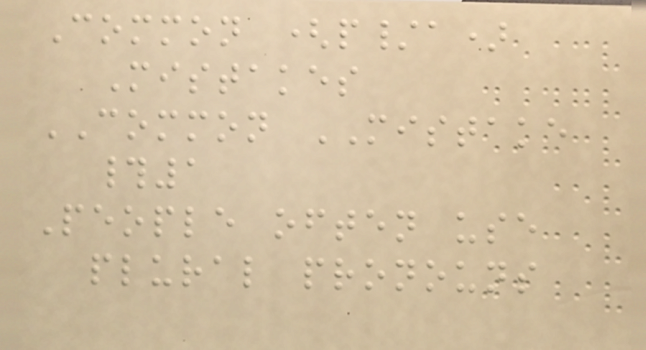Common (p/a)
Mistakes
COMMON MISTAKE
#1
People often use
plural pronouns
